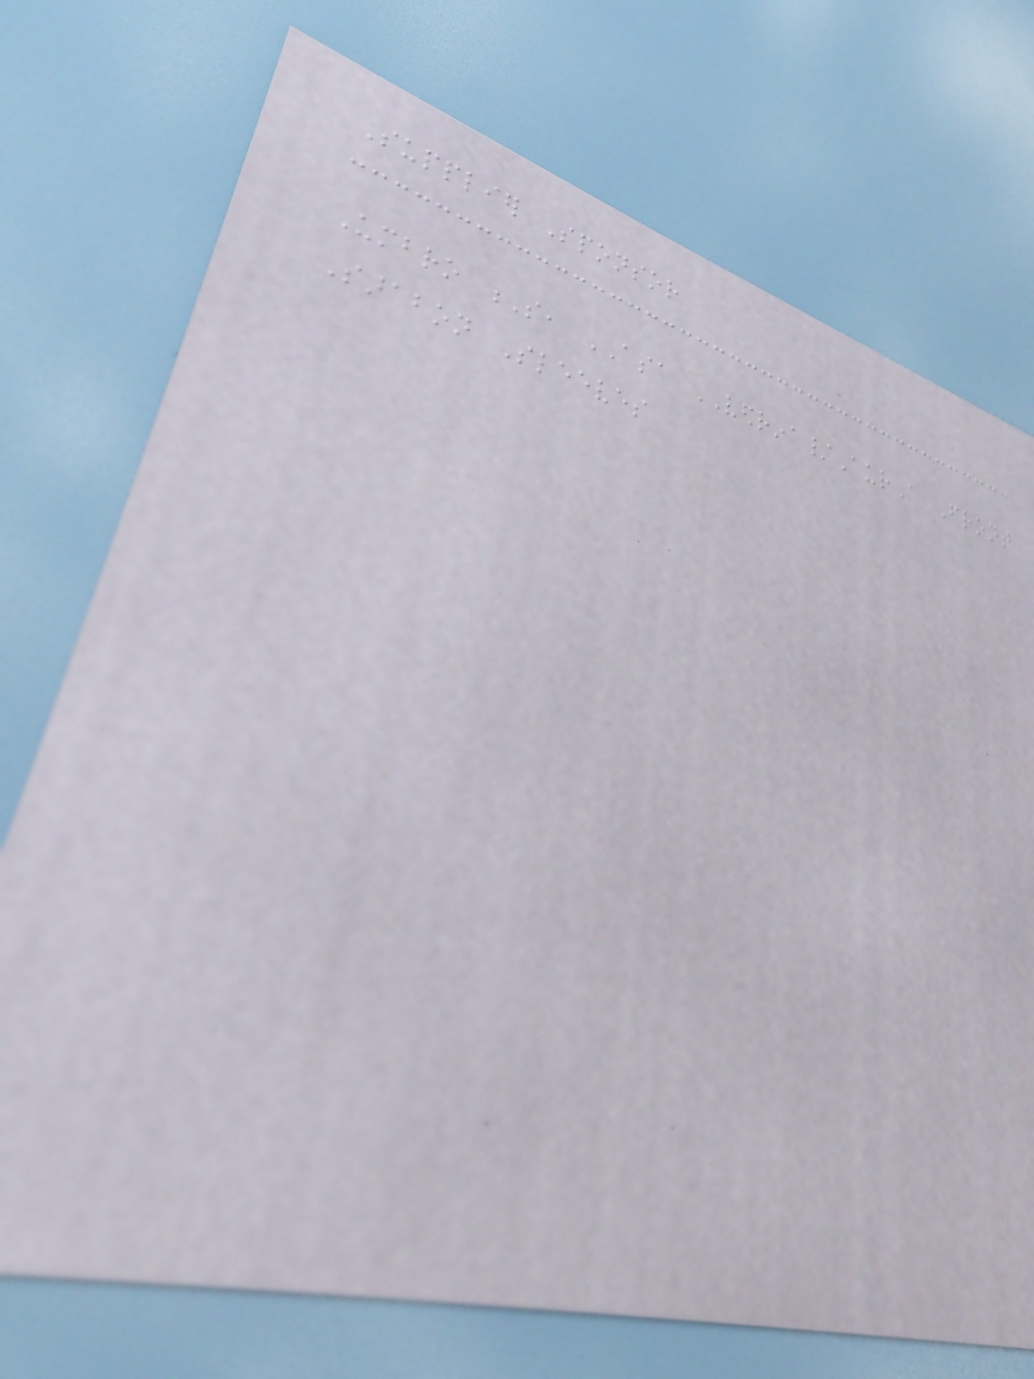Supplier Sponsor
Umbro S, ASA VEDRINA/AurA Front
Sarabon Sleeves
